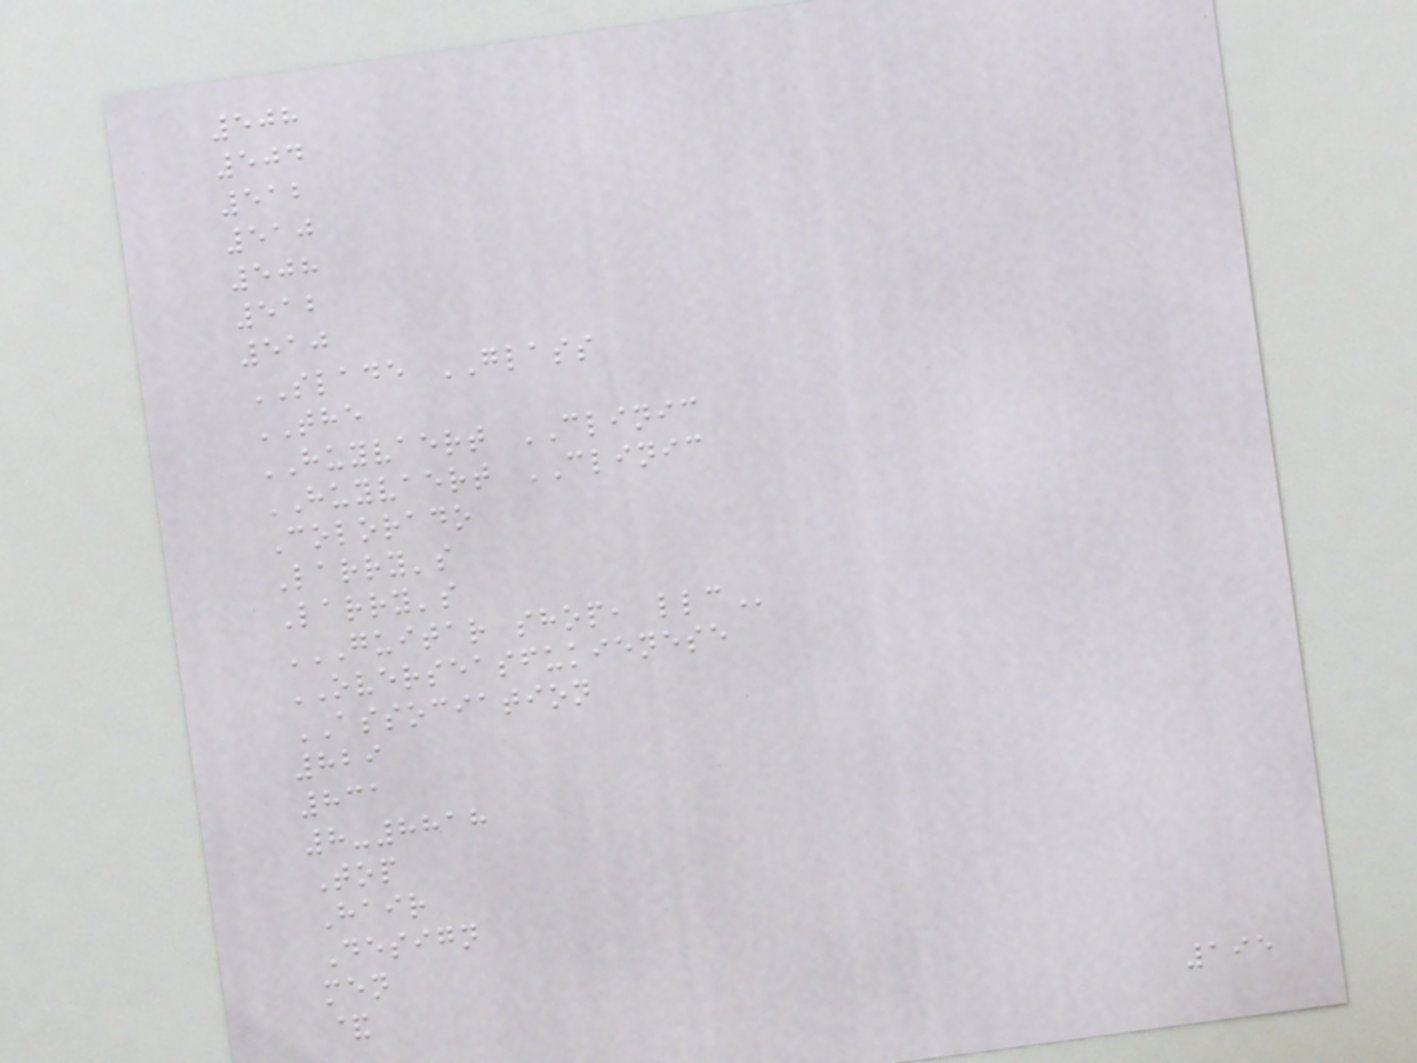508
504
512
510
508
512
510
SLADE GLASS
THE
HUYVAERT CLINIC
HUYVAERT CLINIC
Colorado
Larry's
Larry's
GUITAR SHOP, LLC
OVERSEASFUKIENESE
ASSOCIATION
829
831
8-8818
Top
Hair
Design
men
&
195
